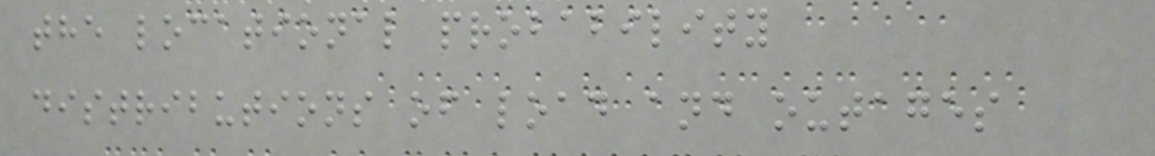the locational probability
distributions of load and outages
